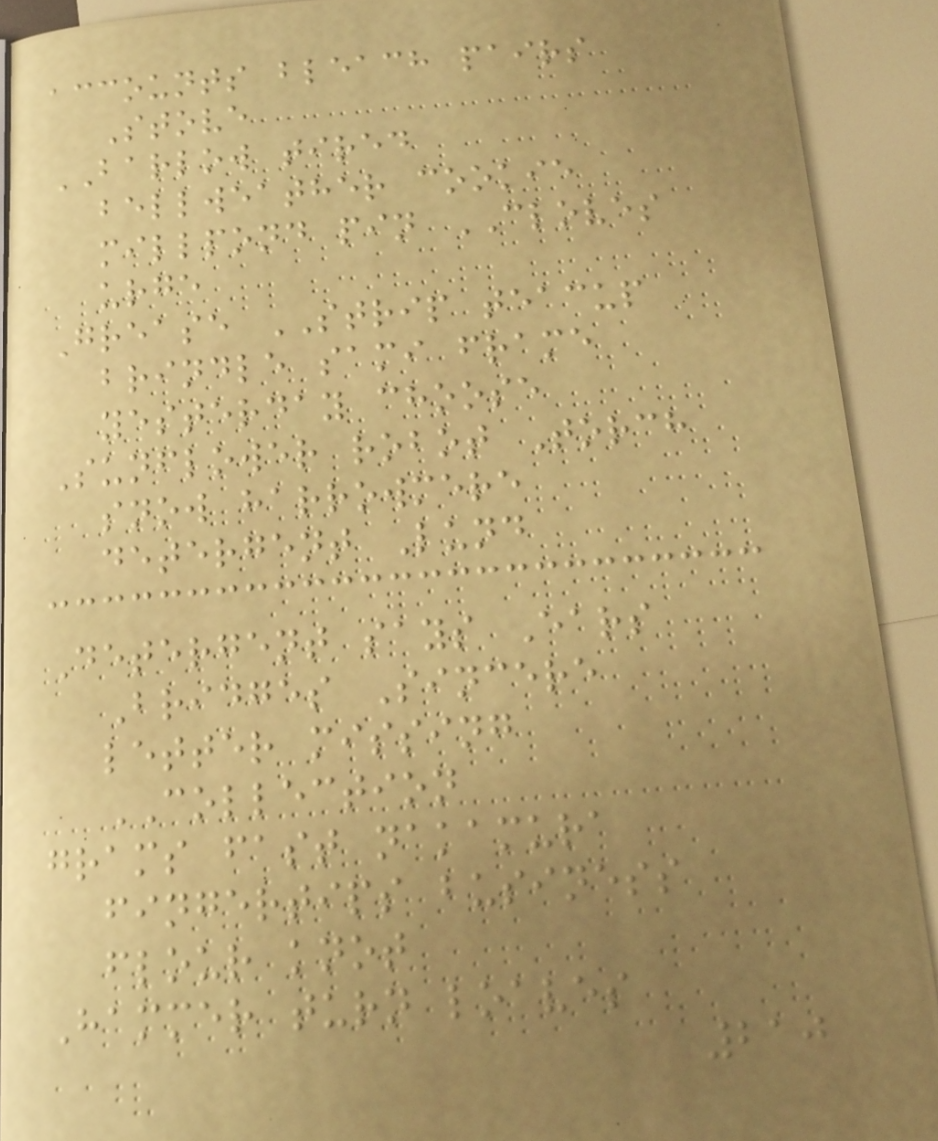accounts bleach pairs
Stove
BARLOW tired
bellweather cookie
millpond pin CLOVES
urge
Grease STRIP teacup
brindle sami frame
yesterday choose
Sunflower robot Torch
snow harrowmere
detergent Lund
Detergent says Ears
Bridges Sincere
letter missing
COLLECTION
grams fast nakamura
fingertips business
flour knot
Hammer turn loaves
210
